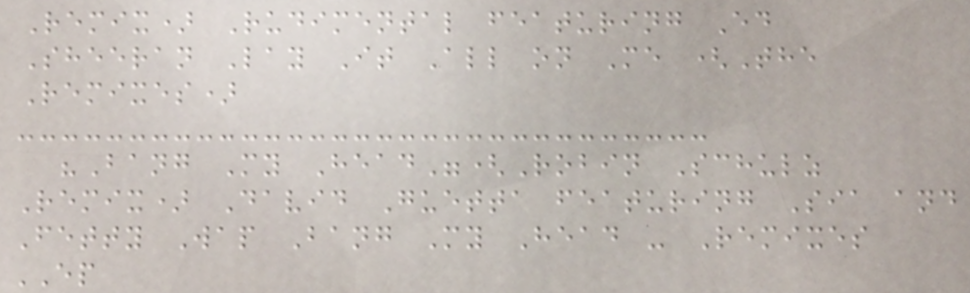Remix) Rudimental featuring Ed
Sheeran Lay It All on Me (The
Remixes)
"Bang My Head"(Robin Schulz
Remix) David Guetta featuring Sia and
Fetty Wap Bang My Head - Remixes
EP
